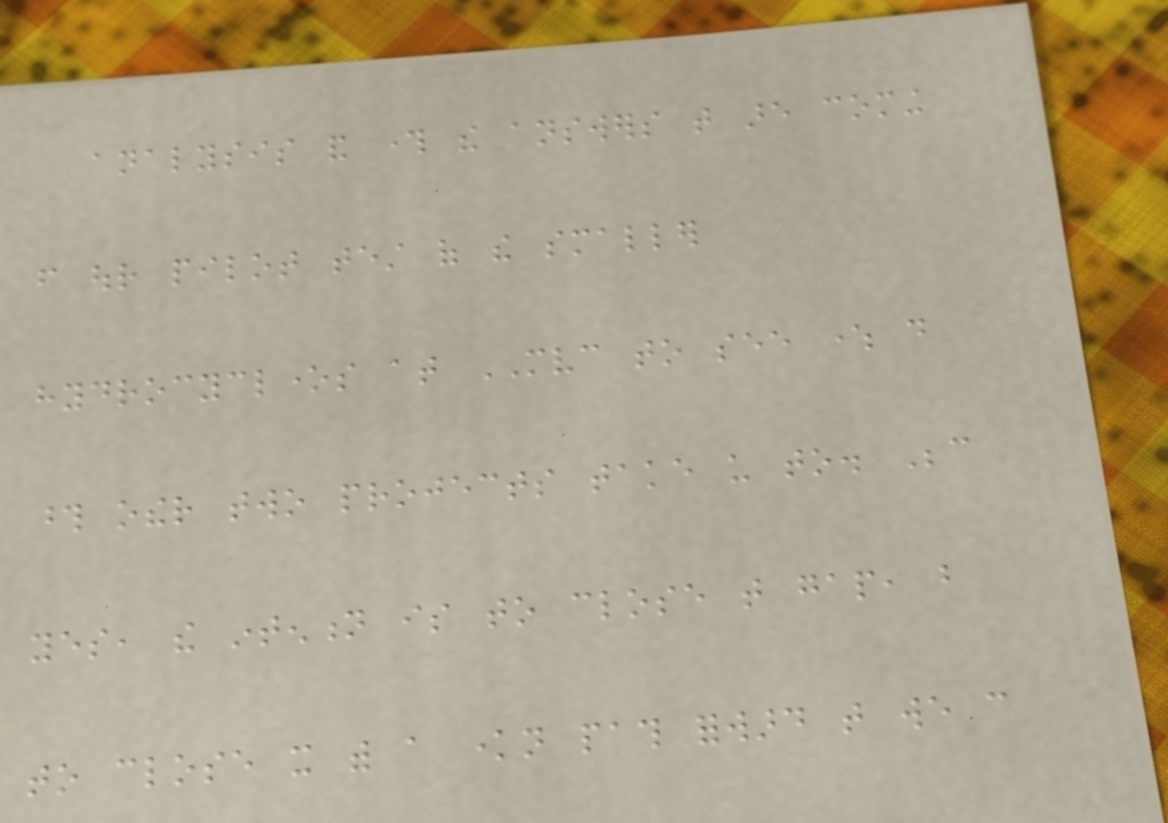analysis and through the answers that are coming
from our pilot test of the smaller
hydrocyclones at MVC to see where do
those other two projects take us to. Because
yes, the intention is to close that gap, but
to close it with a known path forward that we can
